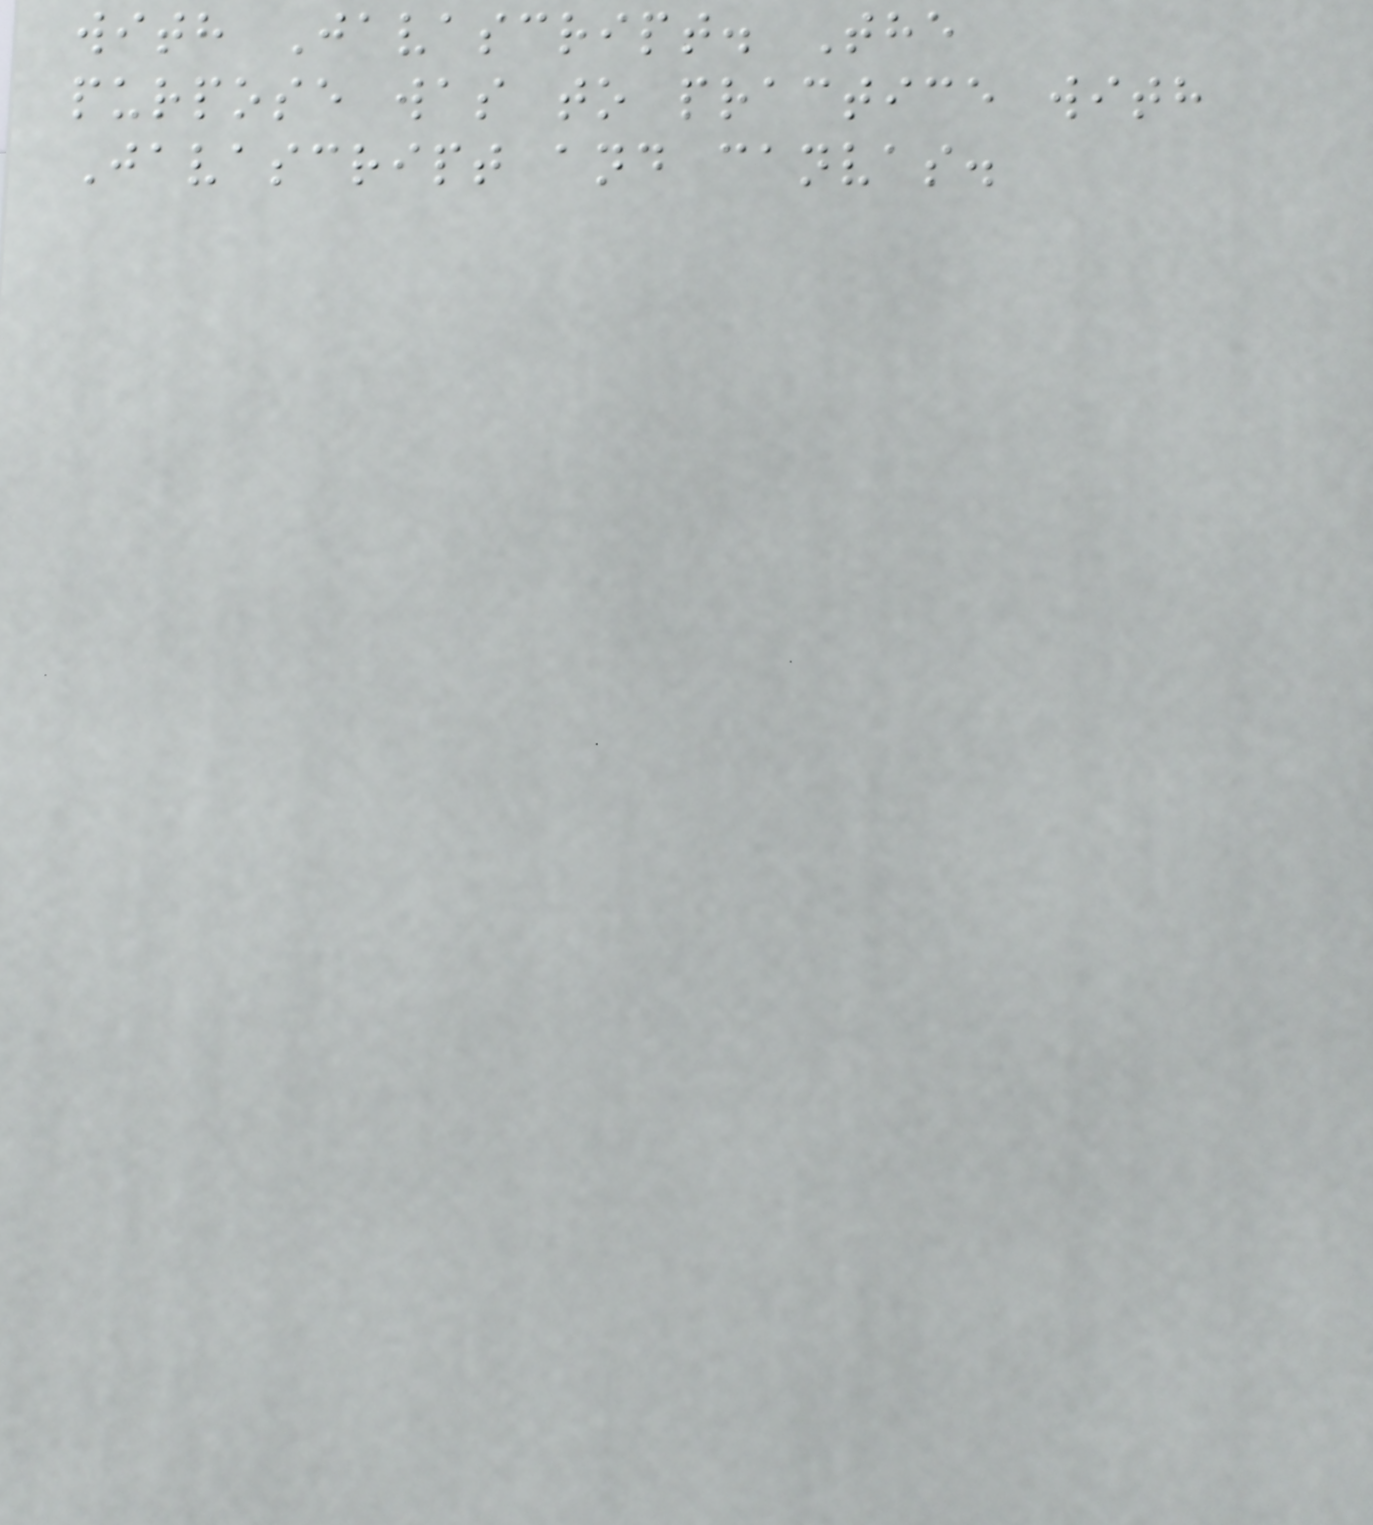with Javascript. The
purpose was to practice with
Javascript and canvas.
